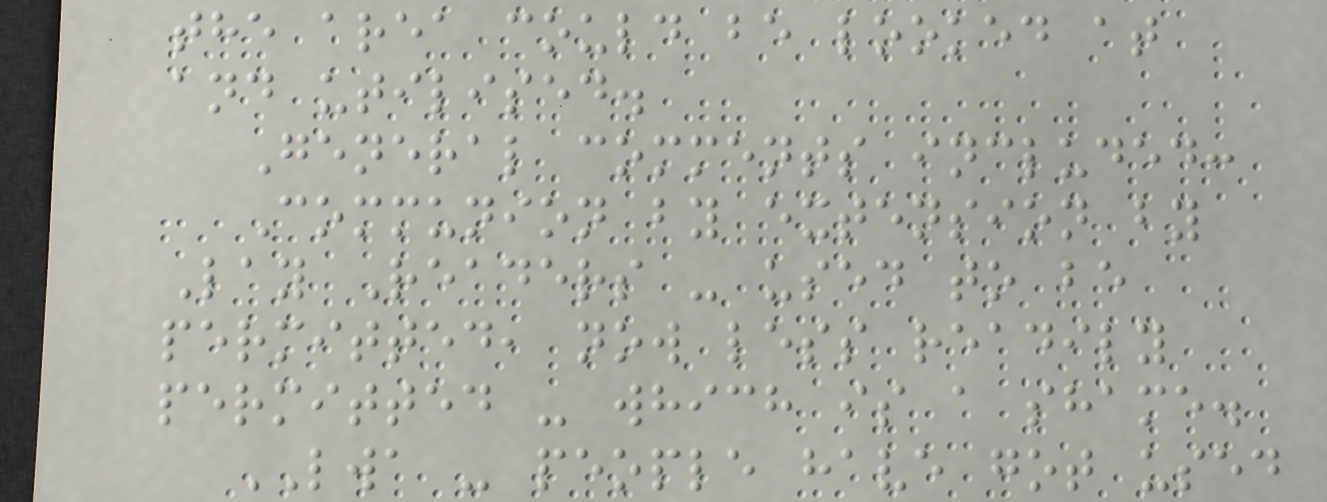the area could be looked at
and utilised.
General comments included:
Communion by extension by
Lay Readers - used to be
permitted, now less readily
permitted - which is a shame.
LWA - people have got used
